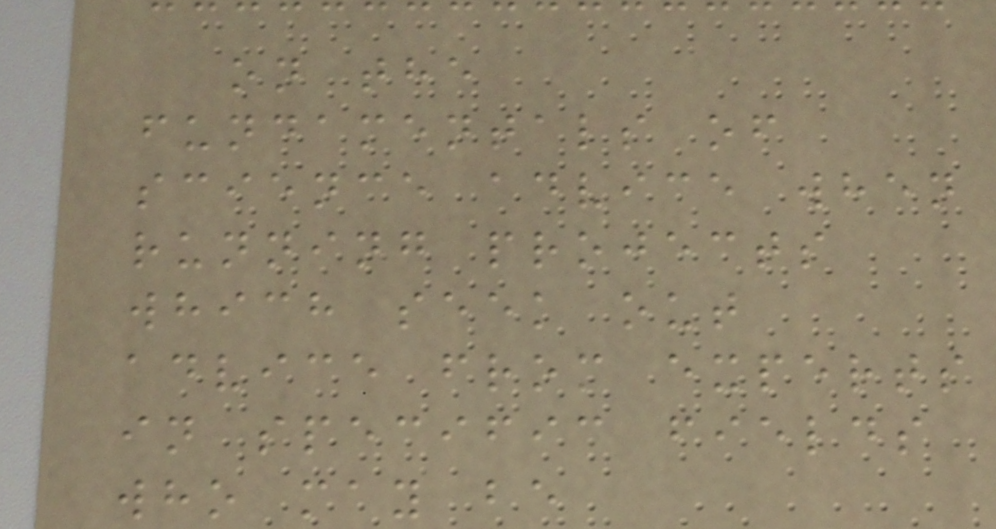on the
fundamentals of
science advice when
running projects
which seek out
advice from experts
in specific fields
who may be
